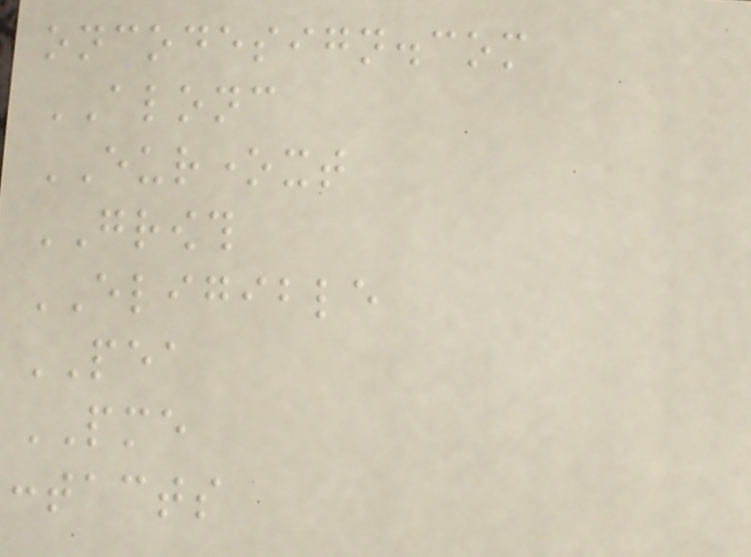oncodesign.com
ALONC
EURONEXT
GROWTH
ELIGIBLE
PEA
PME
contacts
